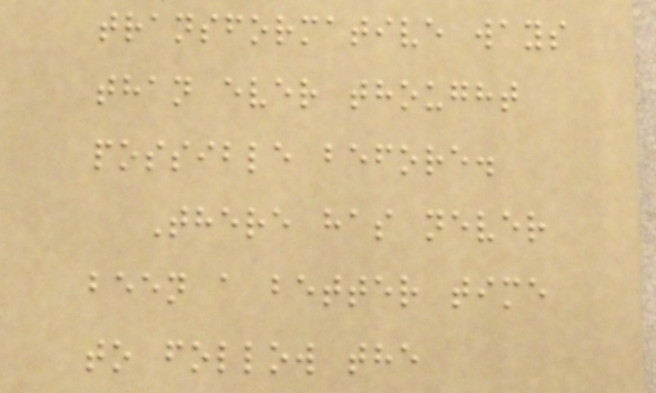transformative ways
than ever thought
possible before.
There has never
been a better time
to follow the
